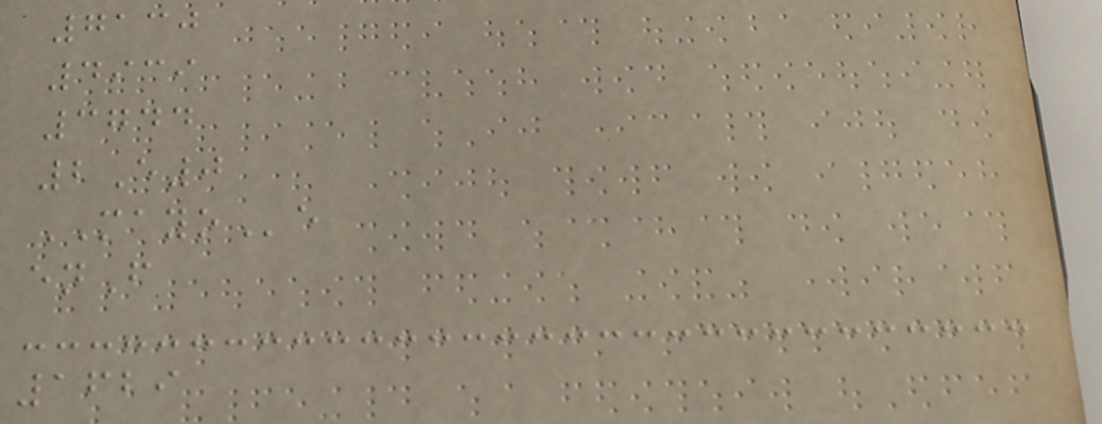7130
4939
3744
2E0
MAYOe
enF
1629
